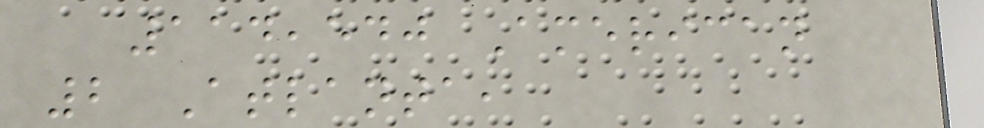114,540 American
2 Atlanta,
